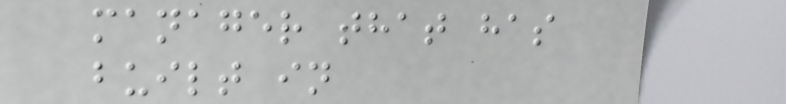manager that has
built in
